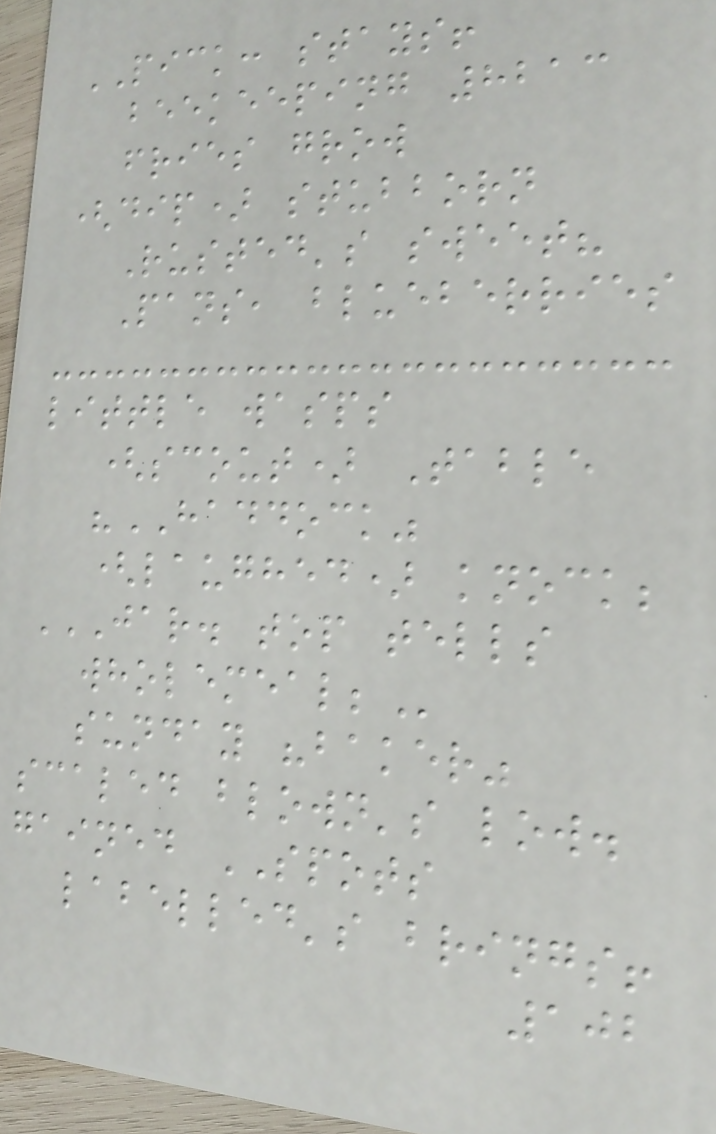PICK: stays!
beekeeping 8213
fries grow
(dip) stubborn
Rusted's sweet?
Pans, blueberries
little wasps
(scout) Table
"HADDOCK"
(laughed) knock;
JAR. TOP TELLS
WHOLEMEAL;
sunday "baker"
scaled blown's low.
gained SPOTS
labelled's brings!
102
